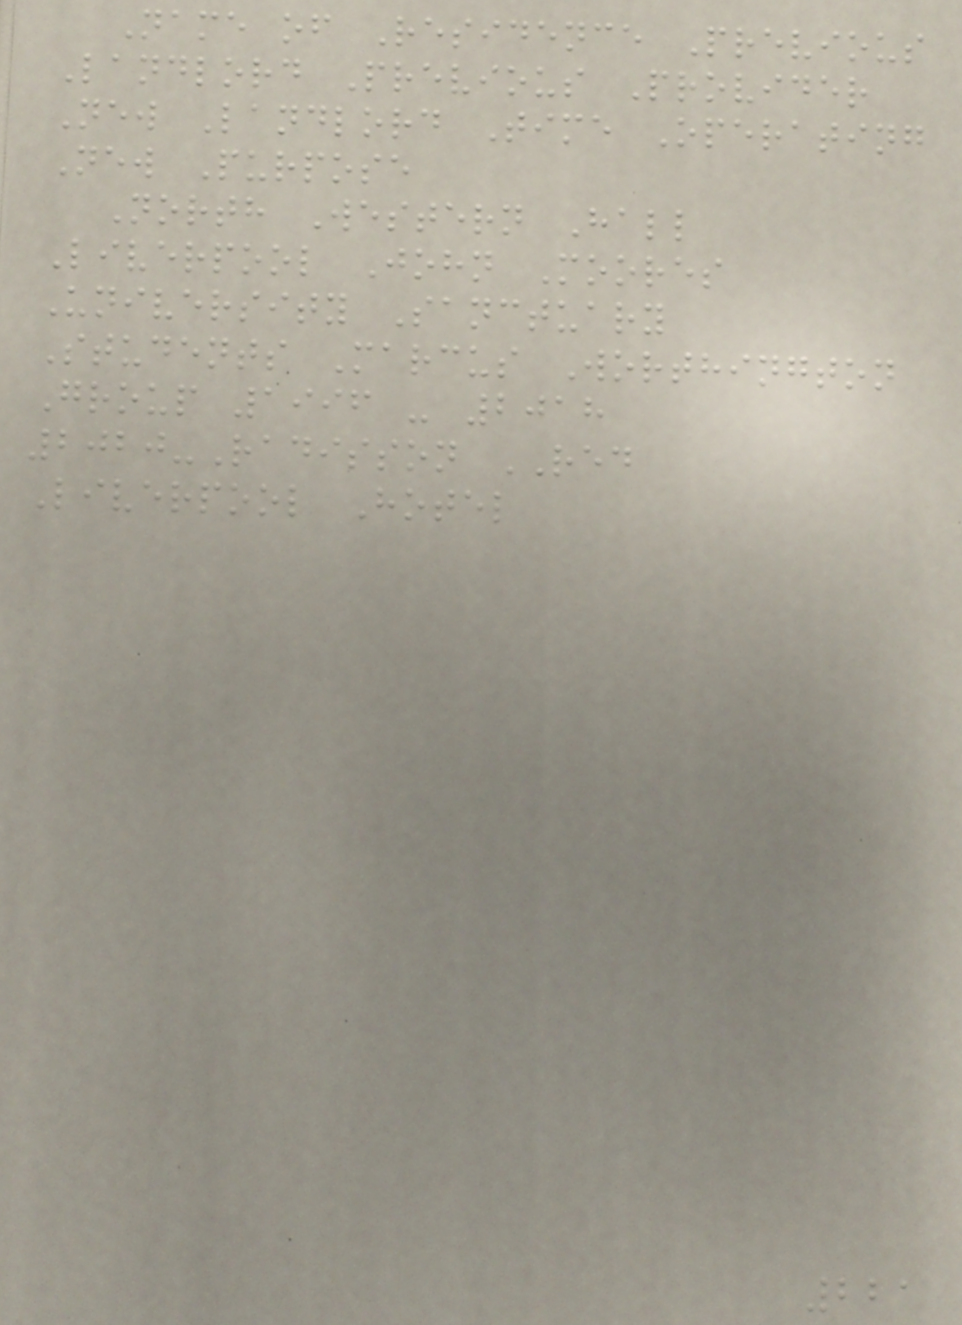Name of Residence Previous
Landlord Previous Provider
New Landlord Time Operating
New Purpose
North Western Hall
Liverpool John Moores
University Sanctuary
Students Marcus Worthington
Group 1996 - 2018
2020-Radisson RED
Liverpool Hotel
221
